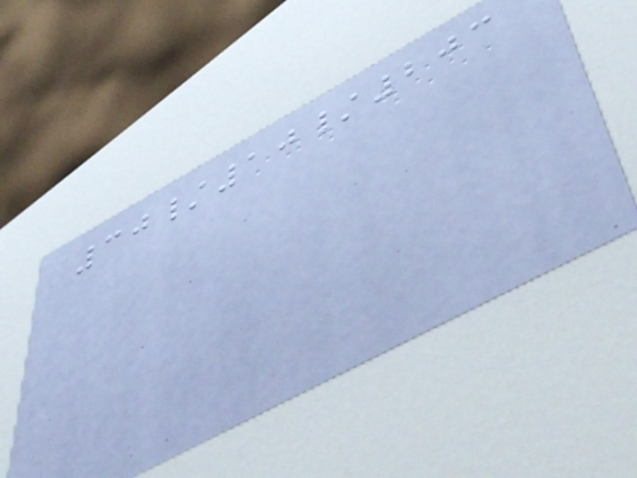30/10/203
